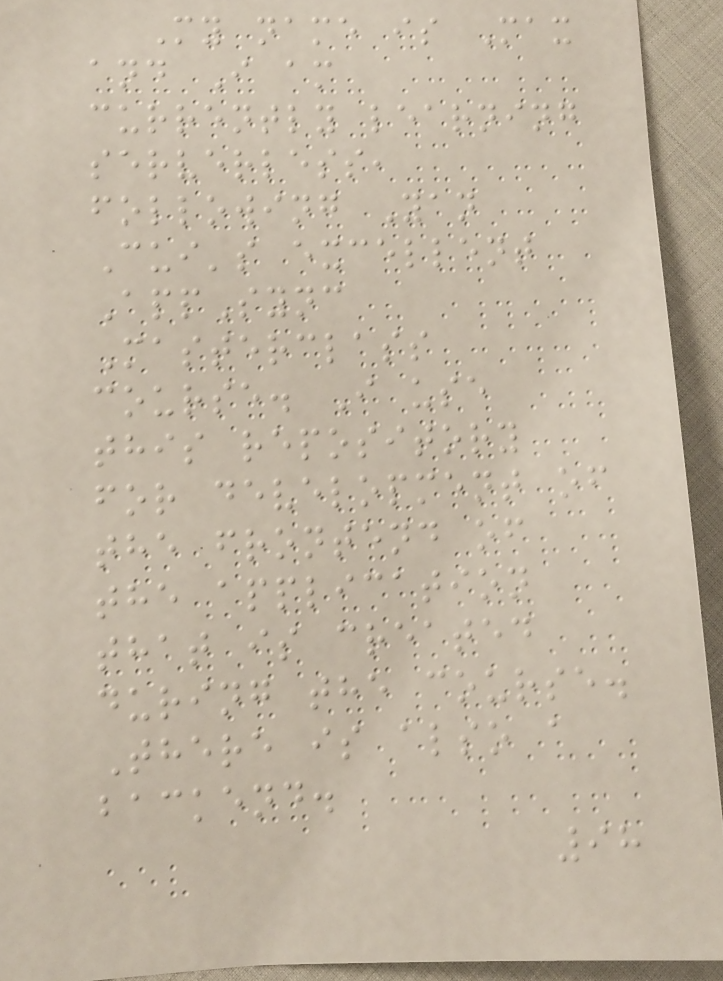My name is Max
and I am
currently learning
serverless,
following Yan
Cui's excellent
AppSync
Masterclass
course. I use
this repository
for development of
the frontend of
the application
that is created
during the course.
There is also a
backend.
98
